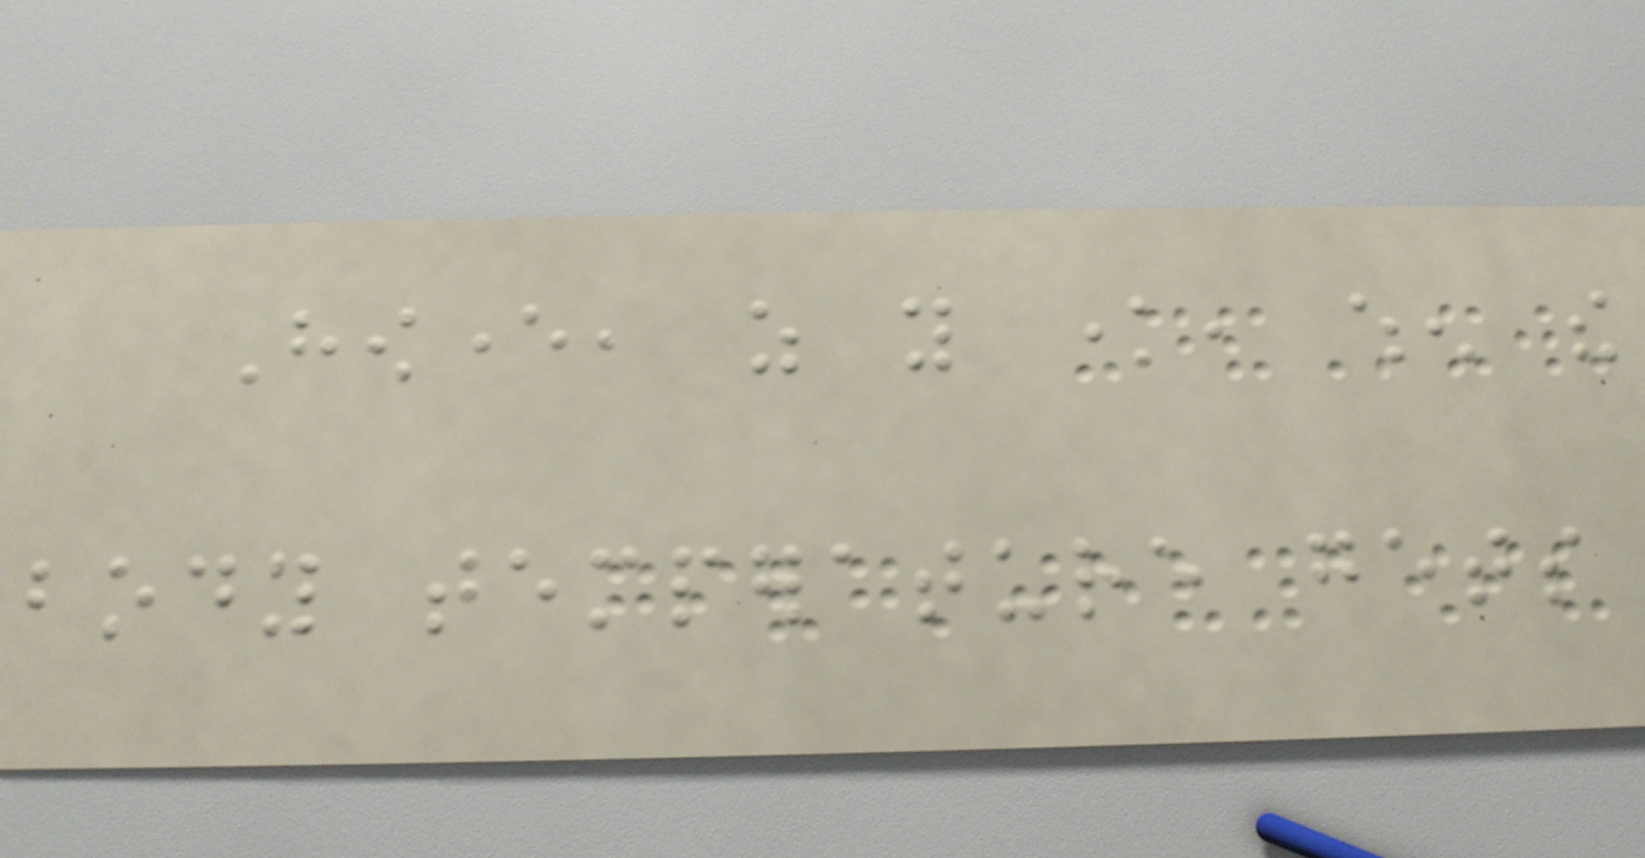However, as you know, when the
body temperature gets
